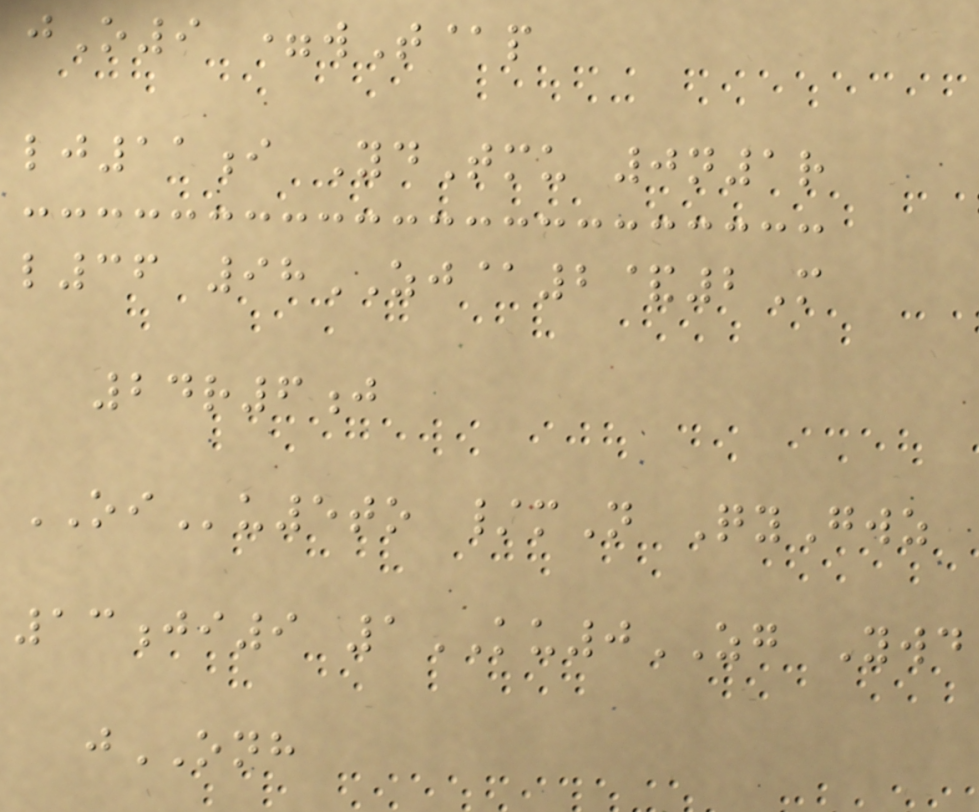jO9 =wT@p
lj11i YdTmu 0n1r
l36 98ZJ@2&2M
24r6j
OIu5to /mN QyGwz
13ji9 1KU0ZG Ywd
jONH
